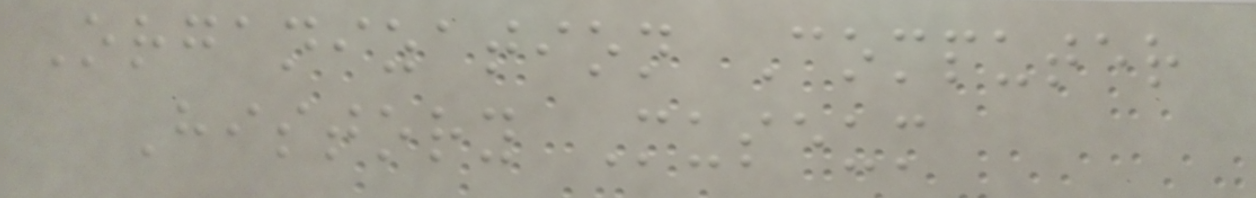Organization Computer
History Museum
